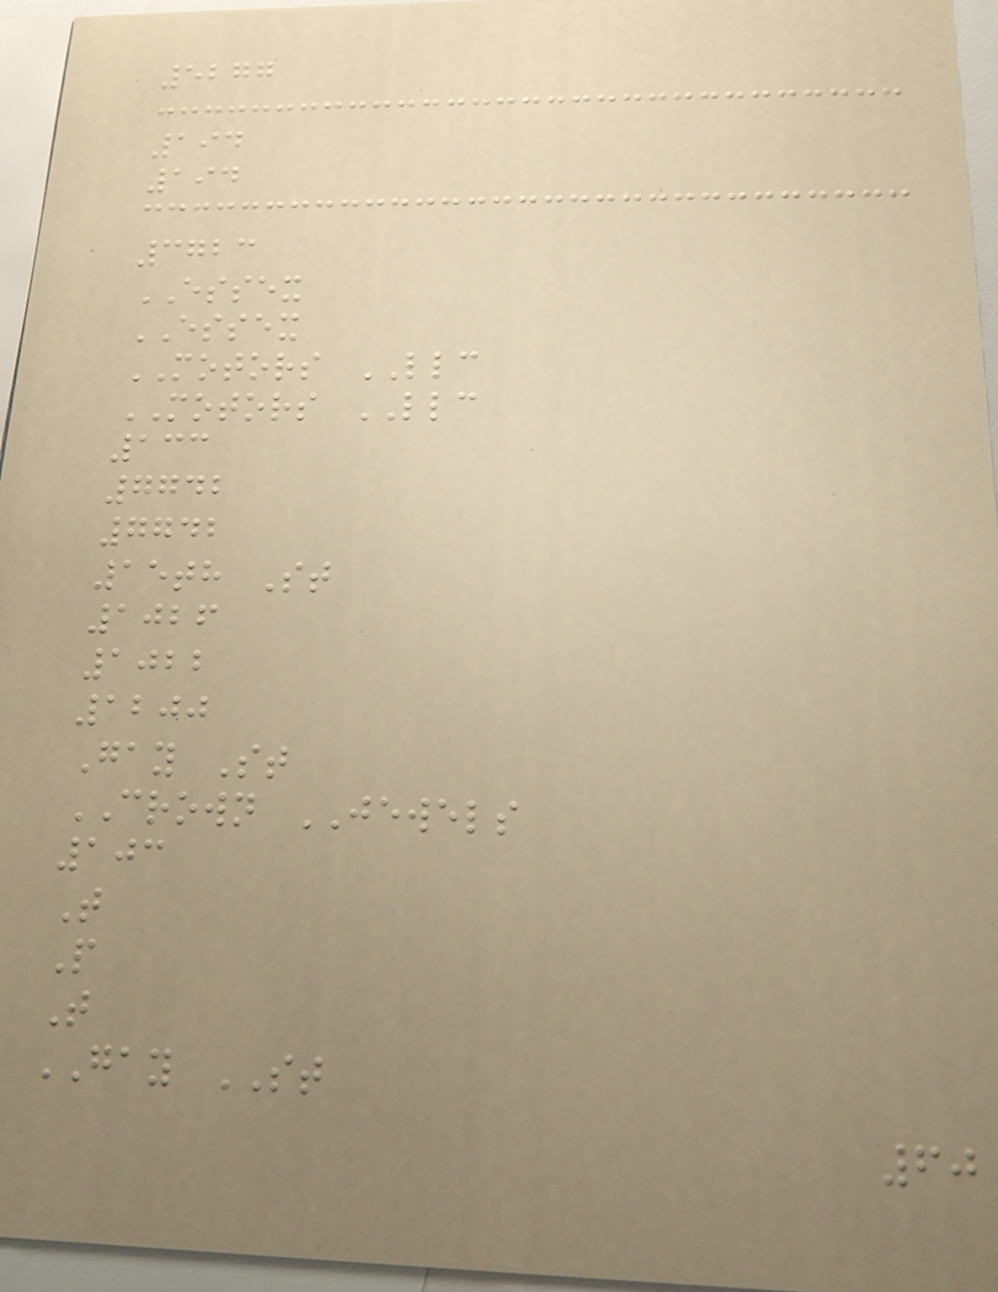5277
194
194
3723
ESSEX
ESSEX
MOTORS LLC
MOTORS LLC
133
7742
7742
15th St
1026
1022
1200
Gay St
CROWN JEWELS
103
T
P
T
GAY ST
60
